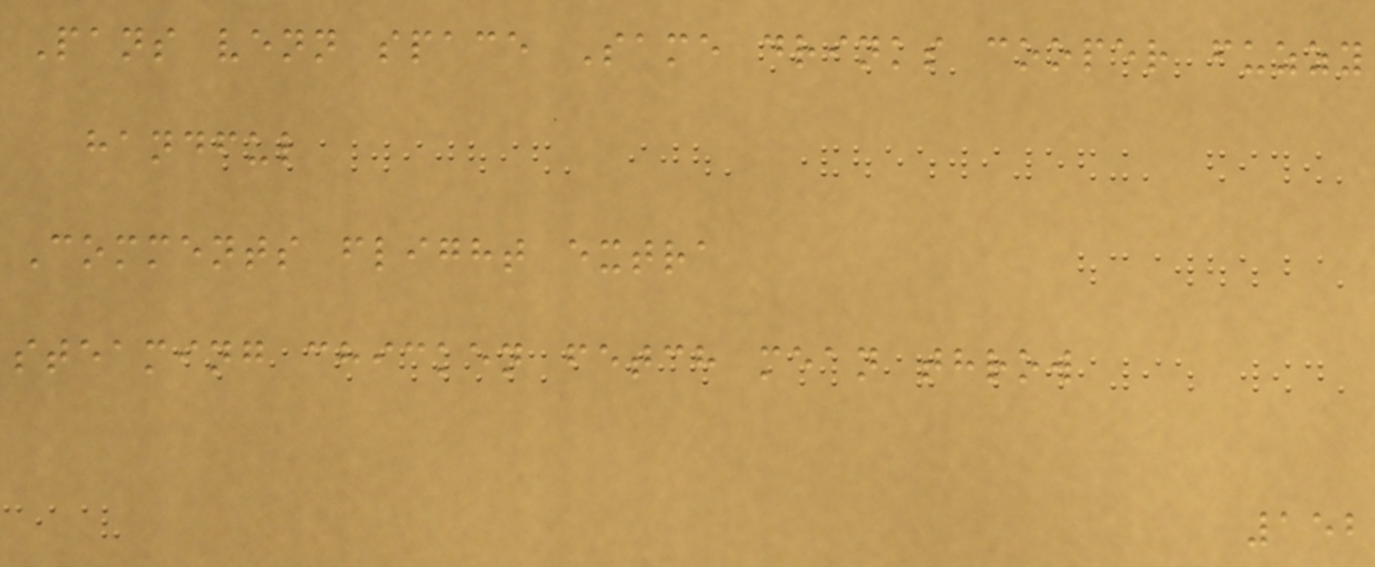Pans venn space Same drinks cooper fuzzy
handful
Comments flight extra
steaming chicken fetch mean throw
152
